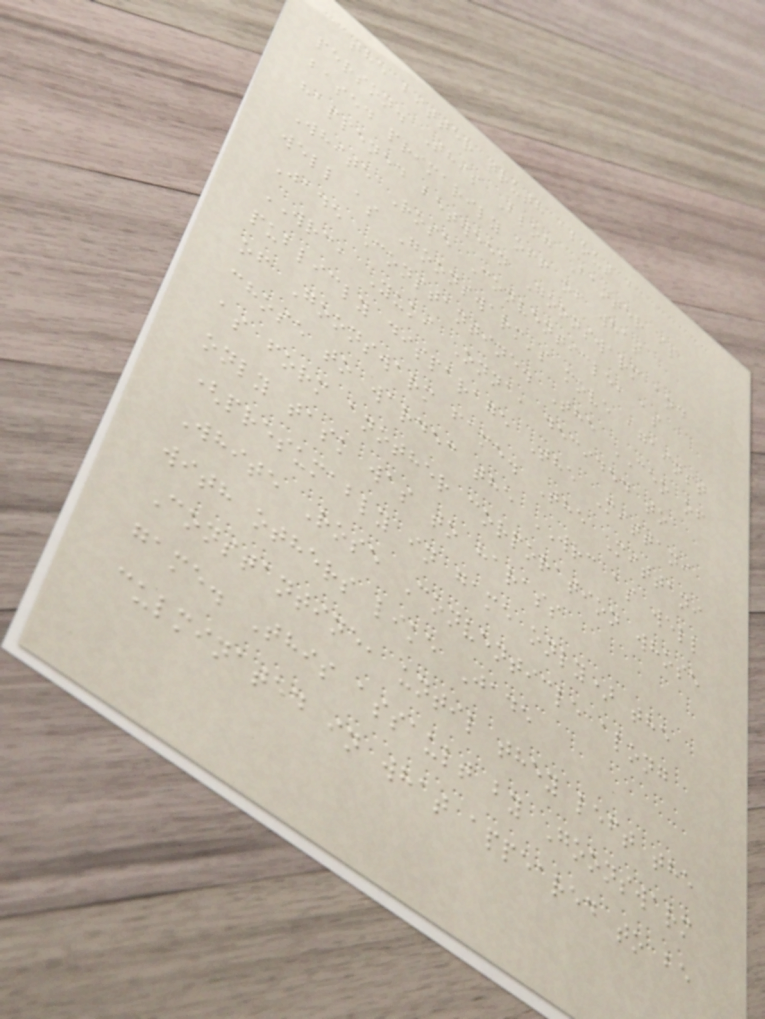the bitter truth about a
person. This Blog Banter is
based primarily off of what
happened between Goonswarm and
White Rose Conventicle, as
well as Goonswarm's move against
Jade Constantine. The CEO of
WRC, Yuki Onna, decided to
publicly disparage The Mittani
of Goonswarm fame. The Mittani
chose to wardec the WRC as well
as form another corporation whose
only task was to harass
(presumably in game only) the
White Rose Conventicle along
with others like Jade
Constantine, until they left the
game. This assault by Goonswarm
culminated in what appeared to be
